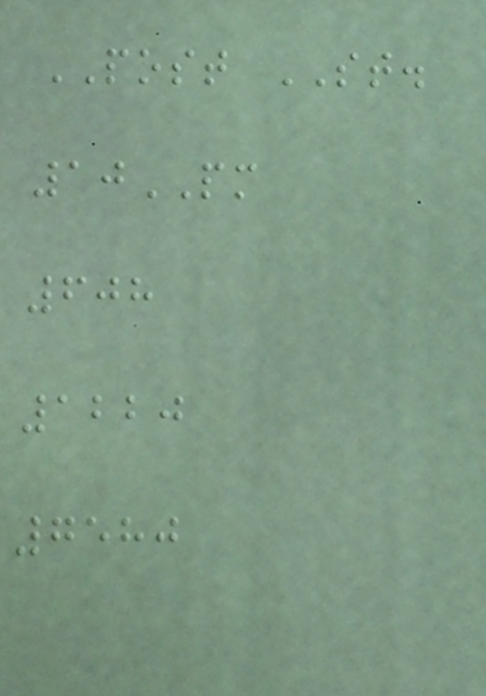POST ST.
10PM
608
1220
7580
